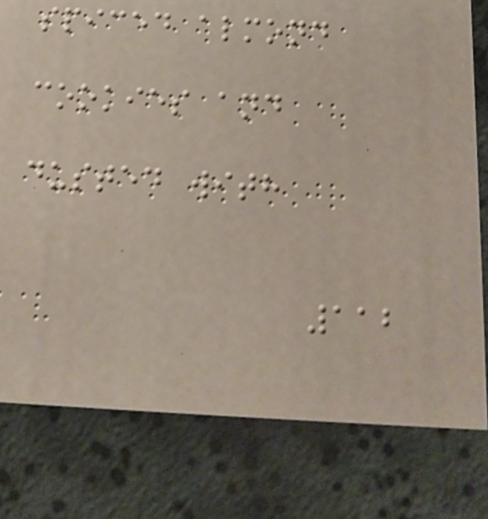spiced almond
cookies and
dusted with
112
